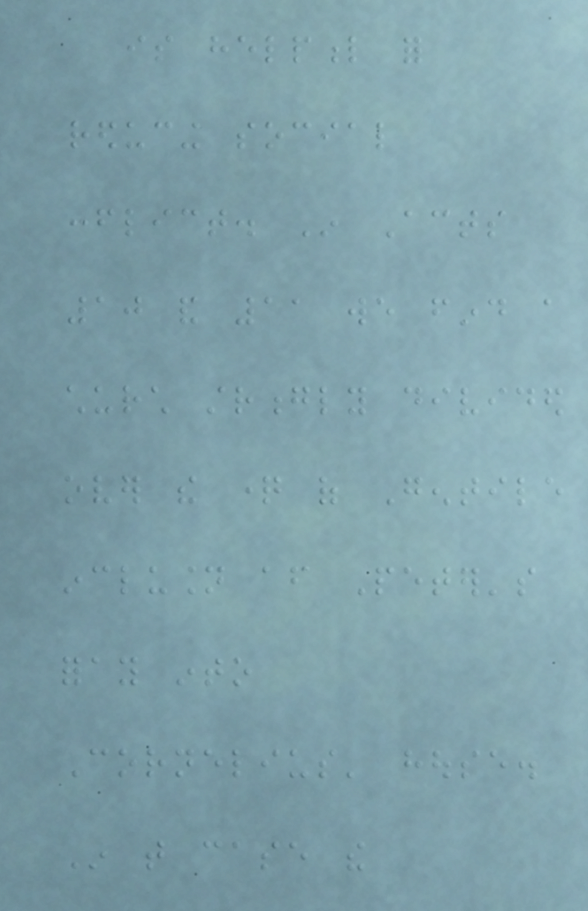is helpful for
reducing social
conflict. In Acts
10 and 11 we find a
church strongly divided
over the question of Gentile
inclusion after Peter's
foray into
Cornelius' house.
In that case the
